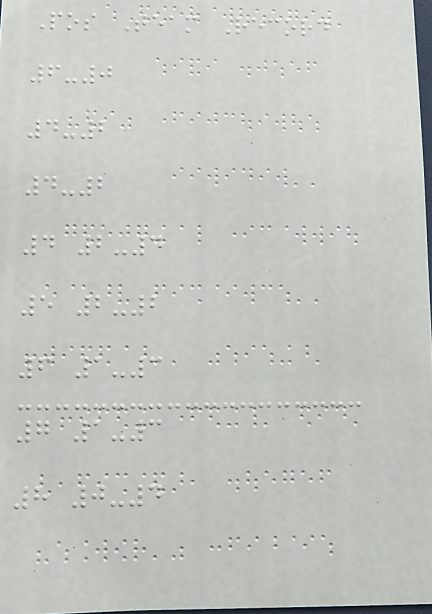Pos Team Record
6-0
4-2
4-2
4 2-4
5 2-2
6 1-3
7 1-3
8 0-4
